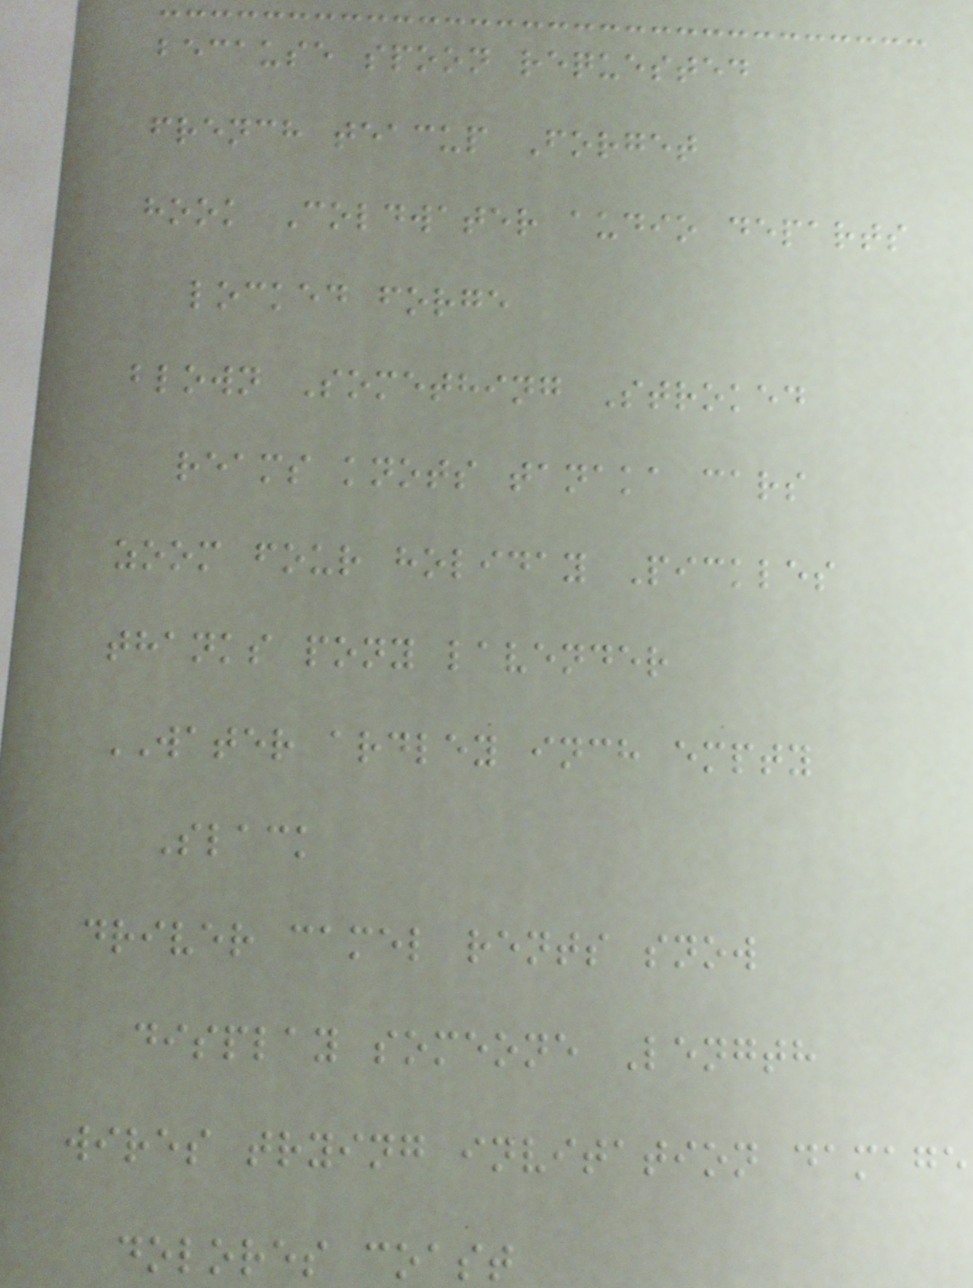because spoon requested
french teacup Forget
hook Coldwater audio departs
locked forge
blown Something Stroked
reams knots tanaka cars
zoom four holiday Pickles
thanks pony lavender
WATER ardley inch empty
Slack
driver camel rents snow
display someone Length
wires trying invitation damage
dolores coast
